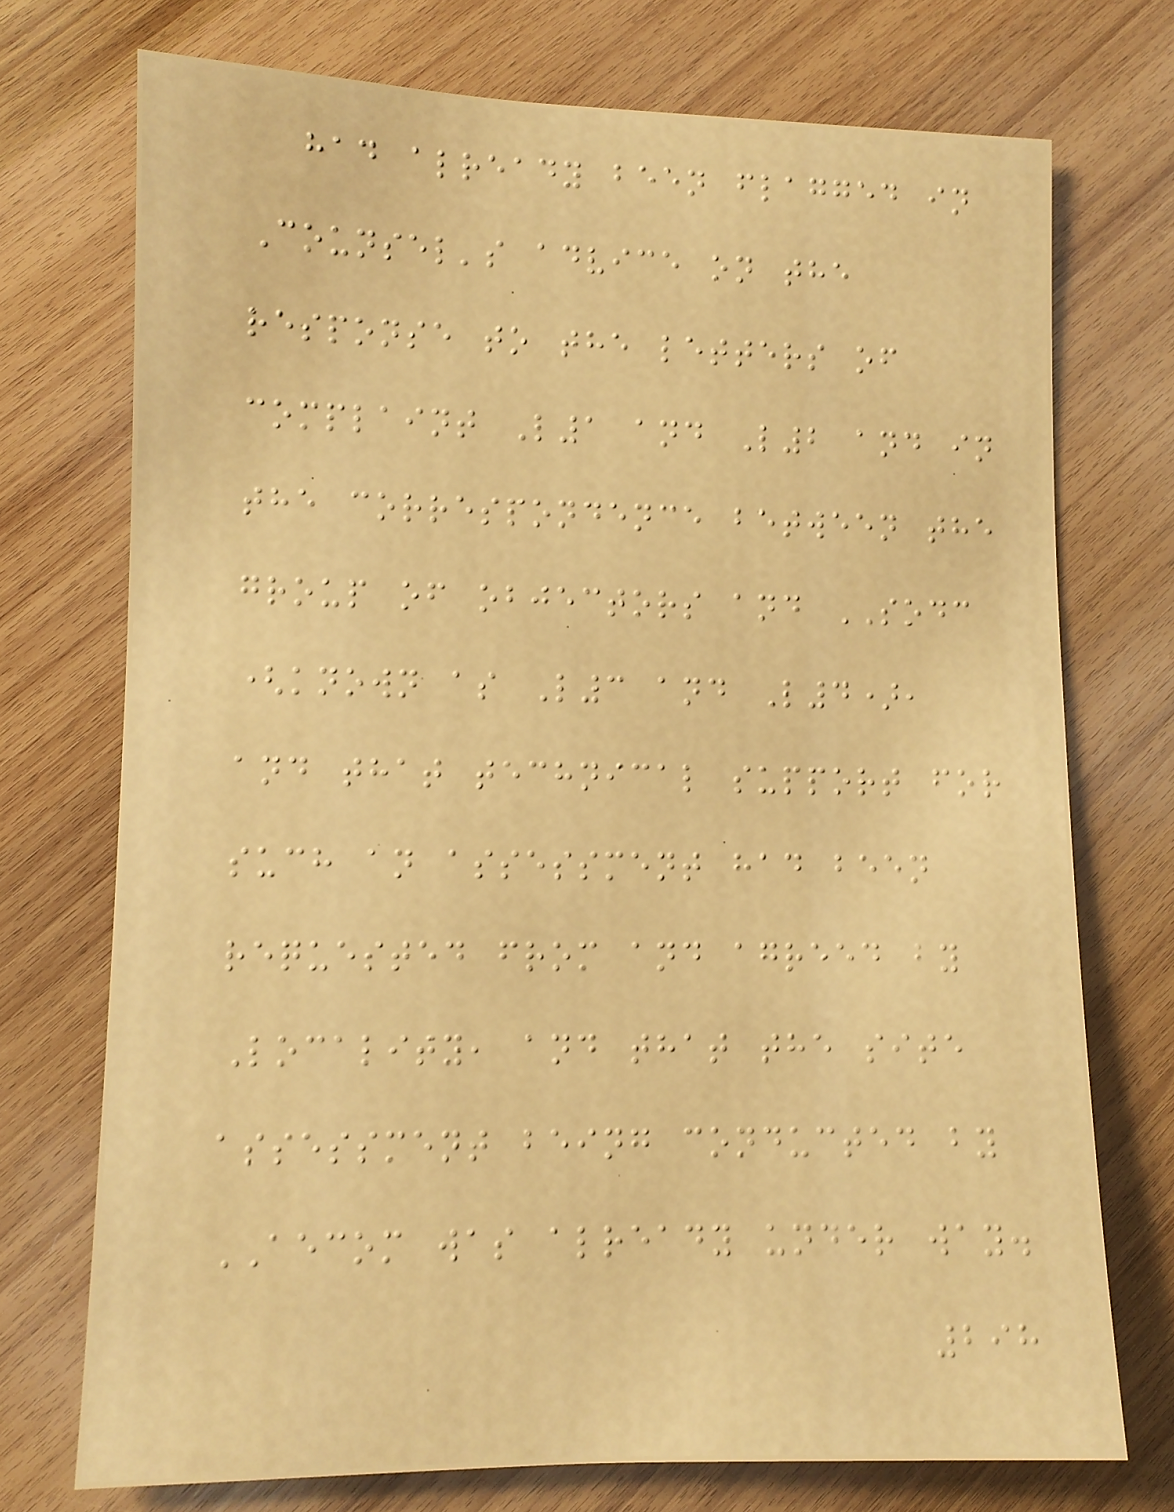had already been flagged in
Counsel's advice on the
response to the letters of
complaint L1 and L2 and in
the correspondence between the
group of objectors and SODC
(known as L3 and L4),
and that technical support for
such an assessment had been
requested from and agreed by
Locality, and that the site
assessment being conducted by
AECOM was already under way.
298
